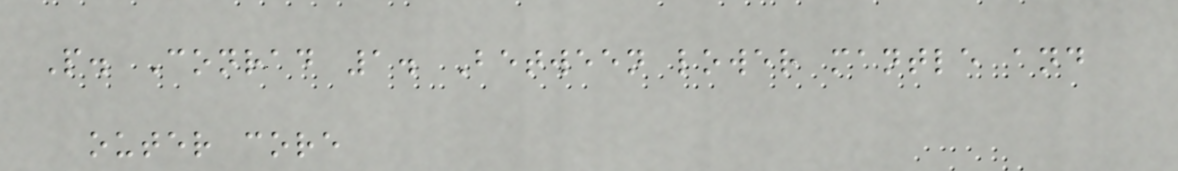P. Conrad 1. Between lower mantle and
outer core
